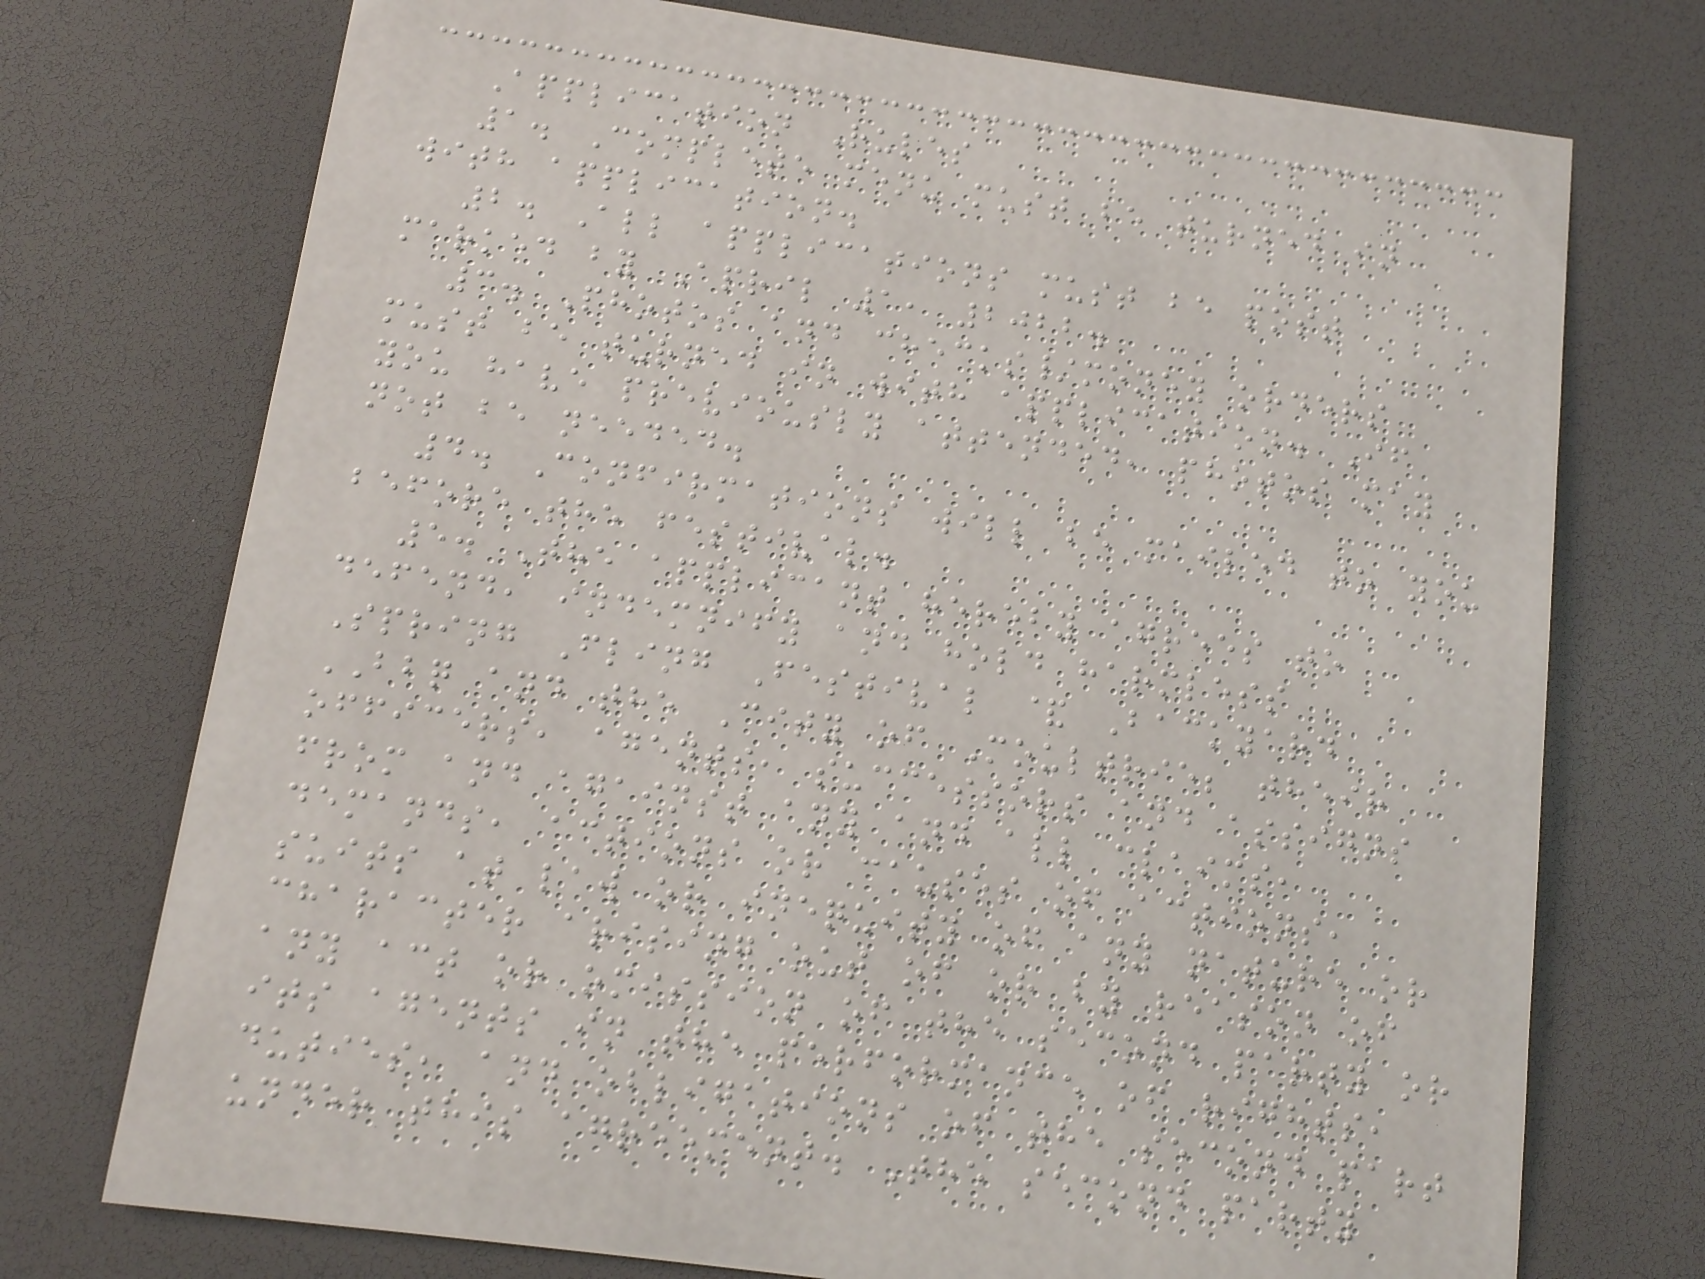Application Rules
1. Complete menu must be turned in
with application.
2. All applications must be post
marked by April 1, 2022.
3. Photos and checks/money orders
must be turned in with application. If
you have previously attended, photos may
not be needed.
4. Confirmations will be mailed to you
before the festival.
5. The applicant hereby agrees to
defend, indemnify and hold harmless
Spring Fling Festival & Backyard
BBQ and the City of Moultrie; their
officers, agents, successors and assigns
from and against any and all claims,
demands, actions or causes of actions,
suits at law or inequity of any nature or
character arising out of or by reason of
any act or omission of the second party or
its agents in the performance of rights,
duties, and obligations of the second part
under this agreement. The second party
